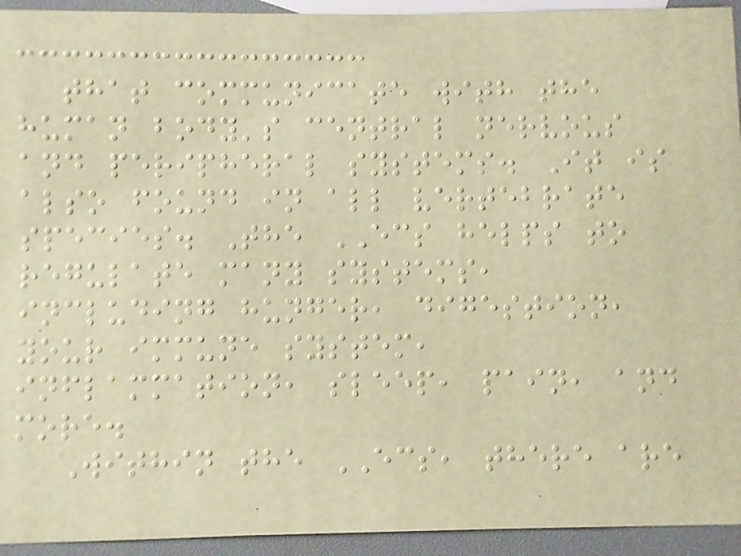that communicate with the
human body's central nervous
and peripheral systems. It is
also found in all vertebrate
species. The ECS helps to
regulate many systems,
including hunger, digestion,
your immune system,
inflammation, sleep, pain, and
more.
Within the ECS, there are
